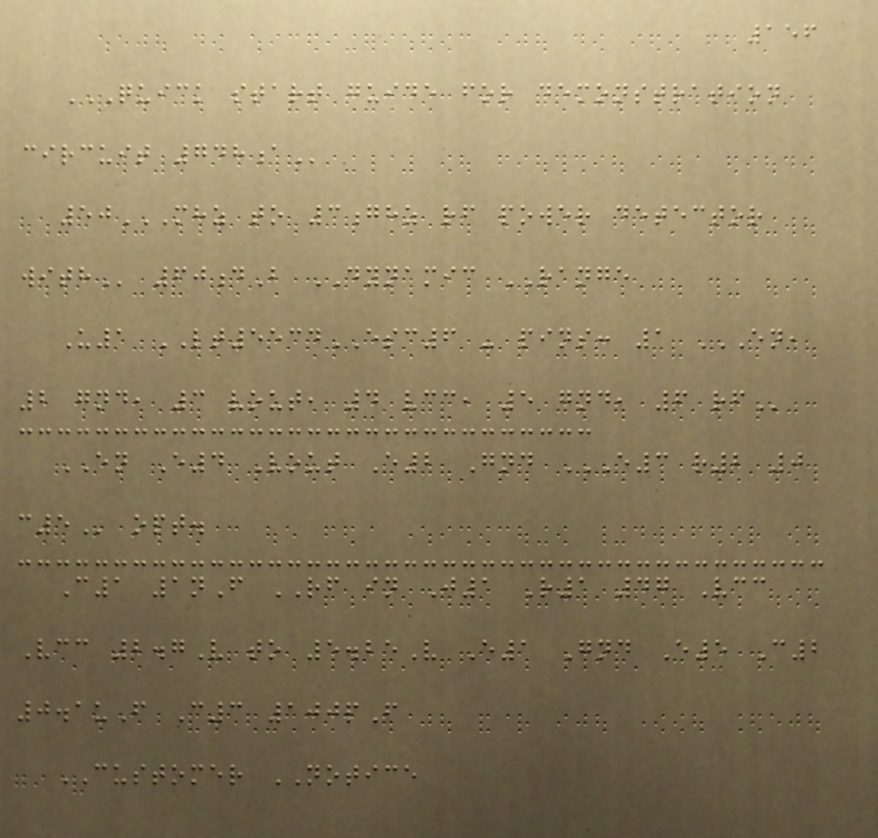156
QUICK START GUIDE FOR DEMONSTRATION
CIRCUIT 748A
50MHZ TO 3GHZ RF POWER DETECTOR
WITH 60dB DYNAMIC RANGE
U1 LT5534ESC6 - pins: 1 EN,
2 GND, 3 VOUT, 4 VCC, 5 GND, 6 RF
EN E4 Vout E2 Gnd E3 R2 0
C5 opt.
C1 1nF RF in J1 R1 47 Vcc
Vcc 2.7V to 5.25V E1 Gnd E5 C2
0.1uF C3 100pF
CUSTOMER NOTICE
